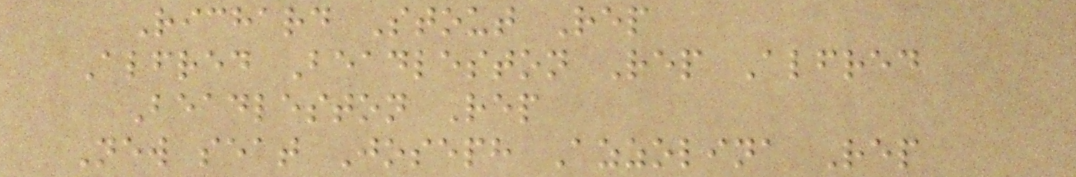Richard Stout Rep
Alfred Beadleston Rep Alfred
Beadleston Rep
New seat Joseph Azzolina Rep
